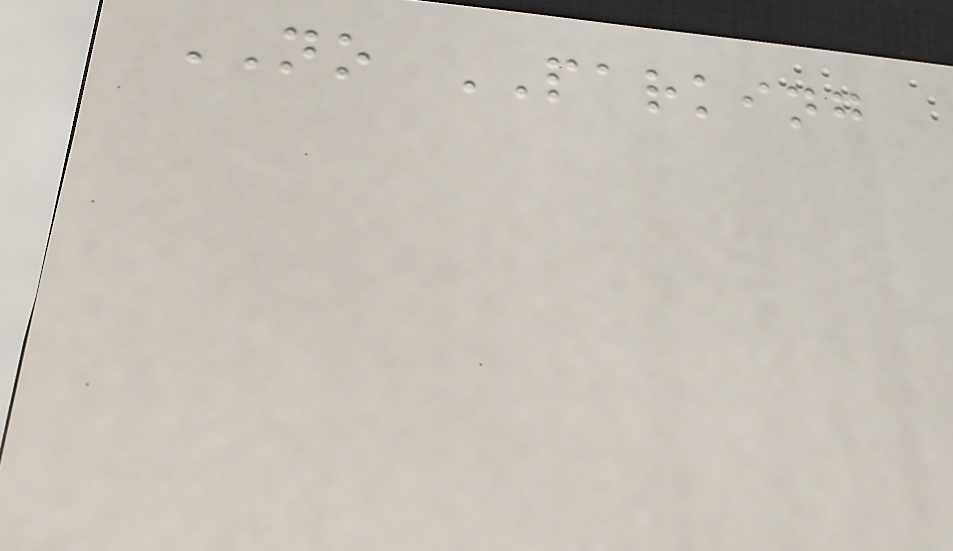NO PARKING
